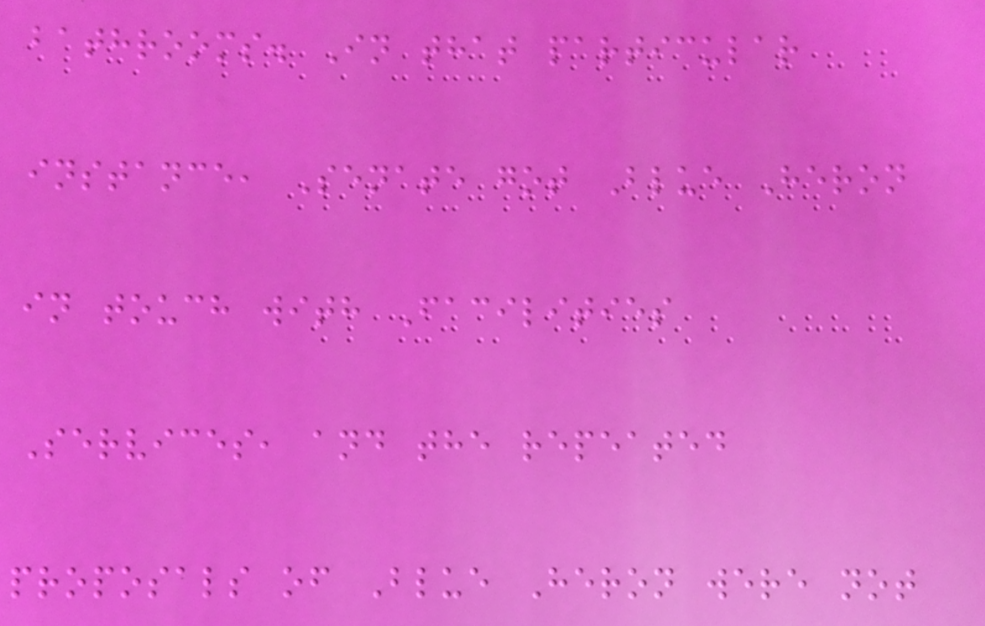bathrooms. In that particular
instance, Senate got Blue Heron
in touch with Facilities
Services, and the repeated
proposals of Blue Heron were not
